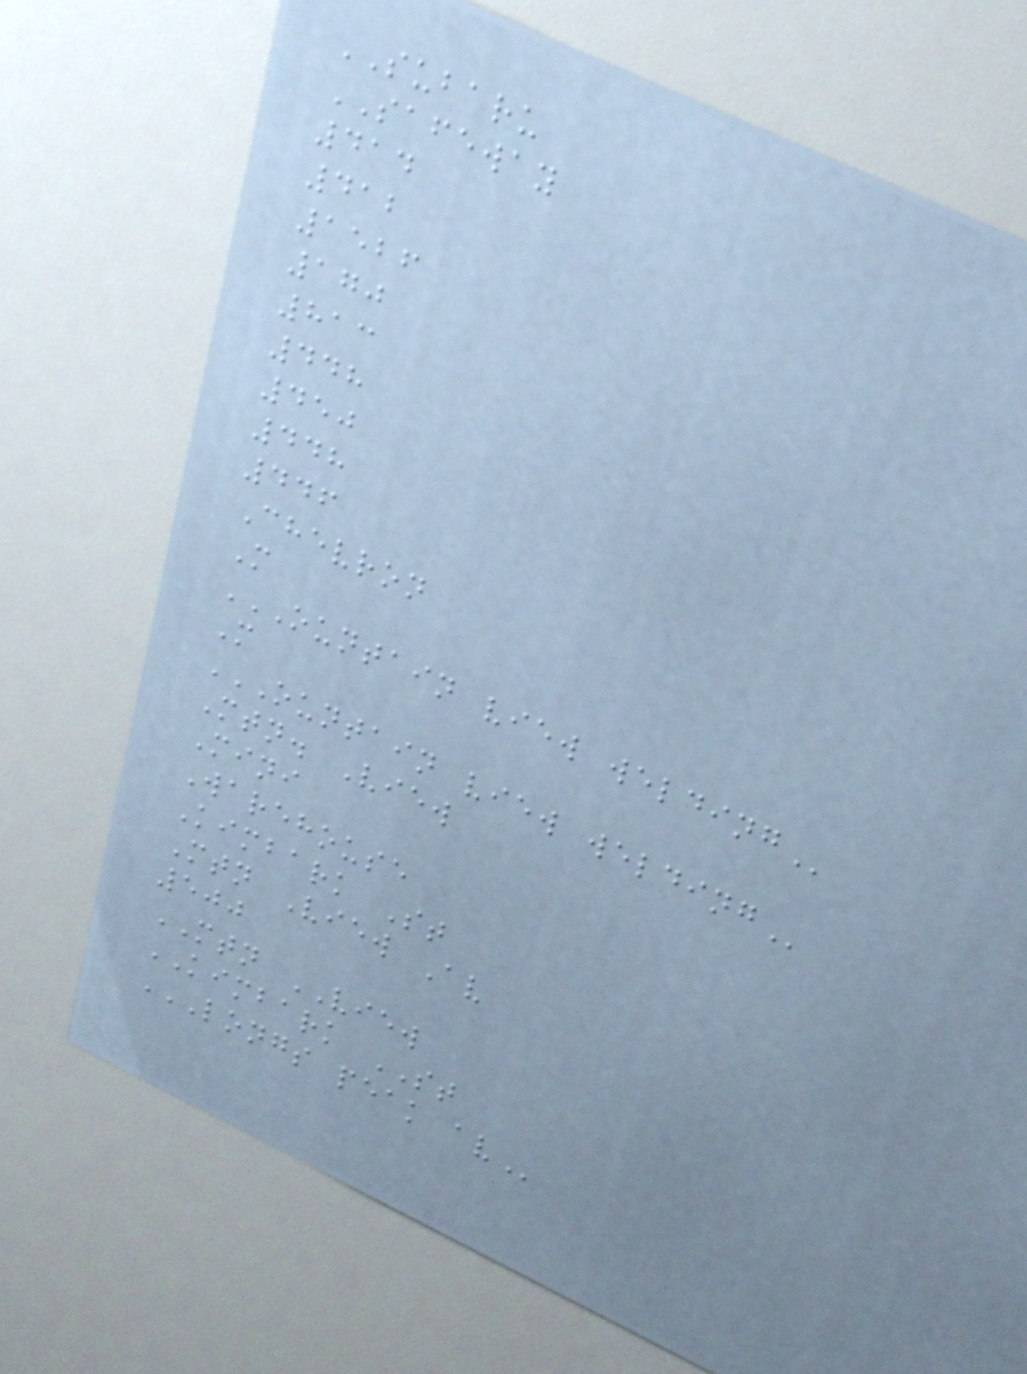SUBARU
SAFEWAY
414
412
1526
170
813
448
450
448
446
Chevron
M
OUNTAIN VIEW WELDING
M
OUNTAIN VIEW WELDING
Mtn. View
Mini
Warehouse
Kimbark St
Mtn View Av
500
MTN VIEW
KIMBARK ST
LONGS PEAK AV
